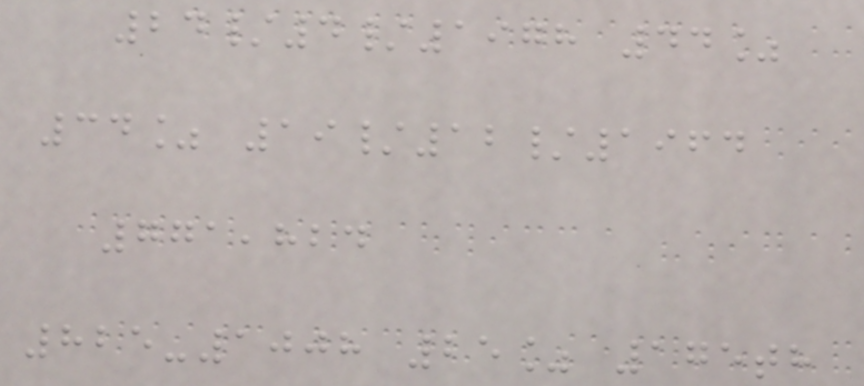24/4/1978 44%
34% 19/12/1964
771,824
825-1008 25% 175th
